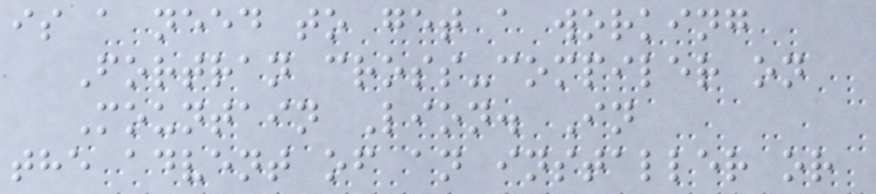is a need to get a working
Fortran cross-compiler on
Mountain Lion. In
the advent of an installer or
